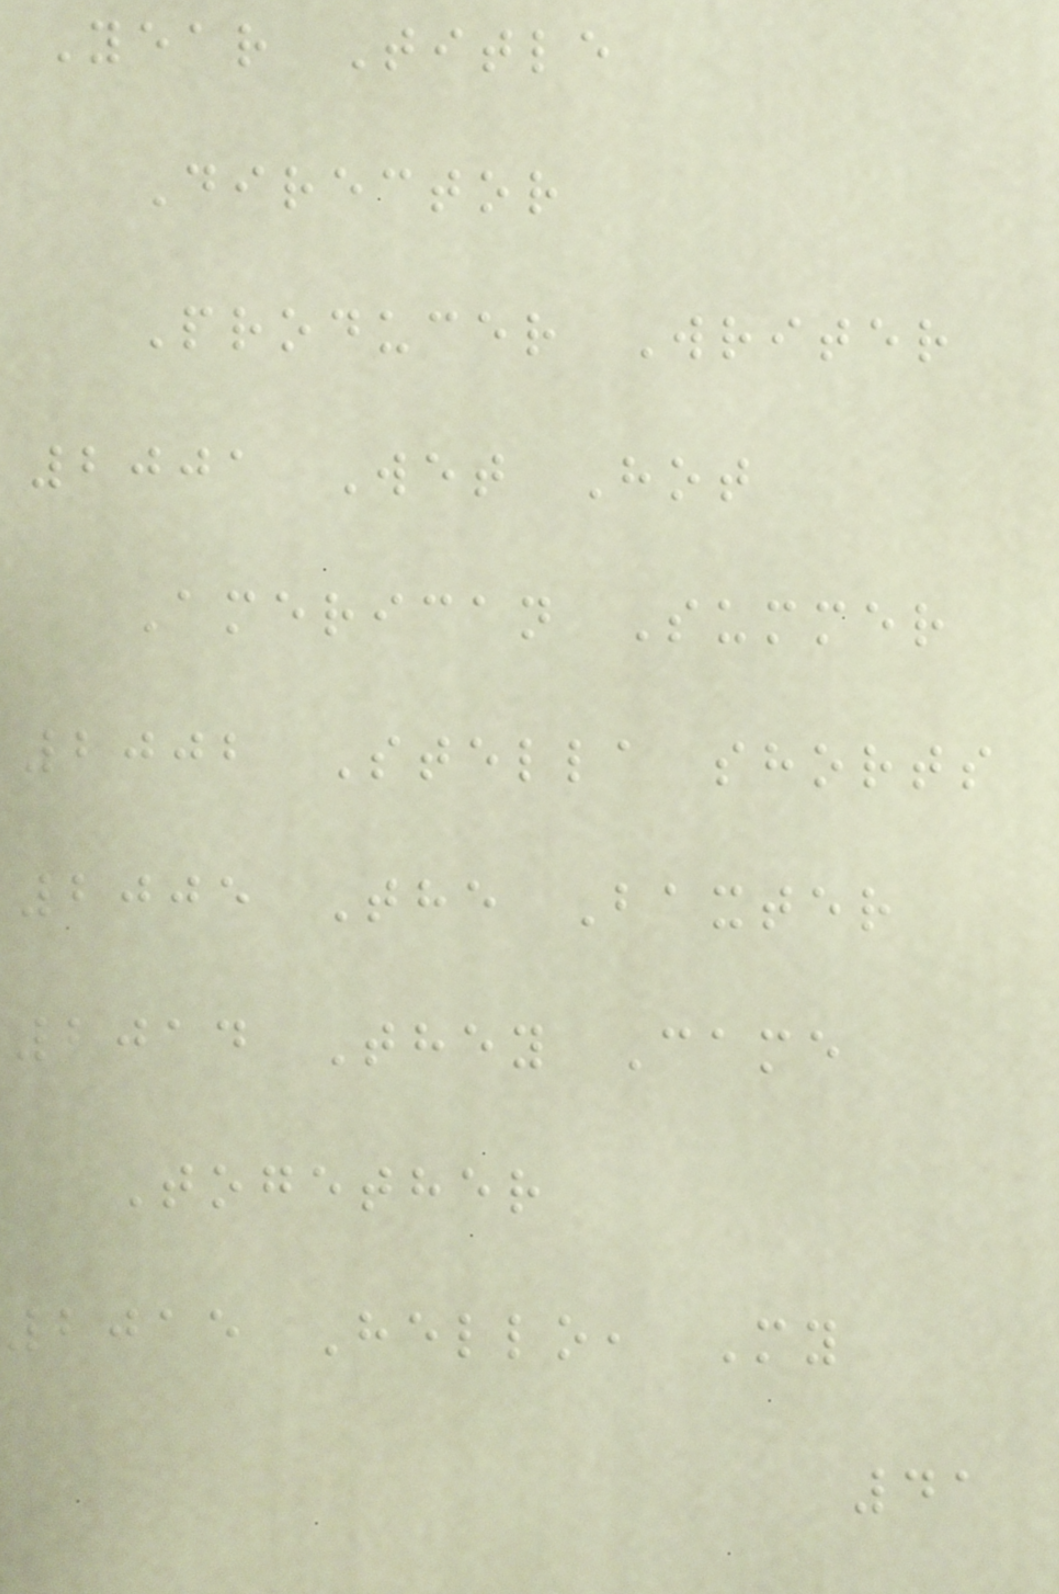Year Title
Director
Producer Writer
2001 Wet Hot
American Summer
2002 Stella shorts
2005 The Baxter
2014 They Came
Together
2015 Hello, My
41
